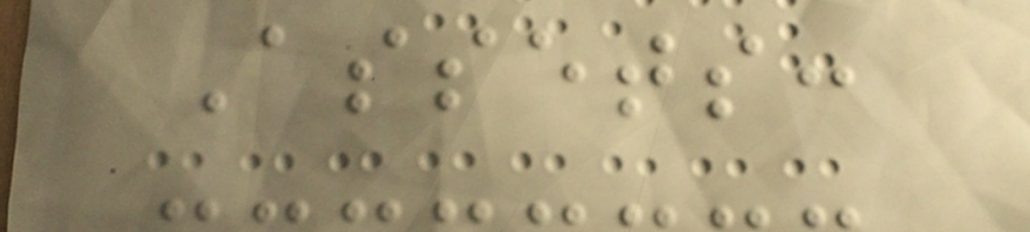Assets:
